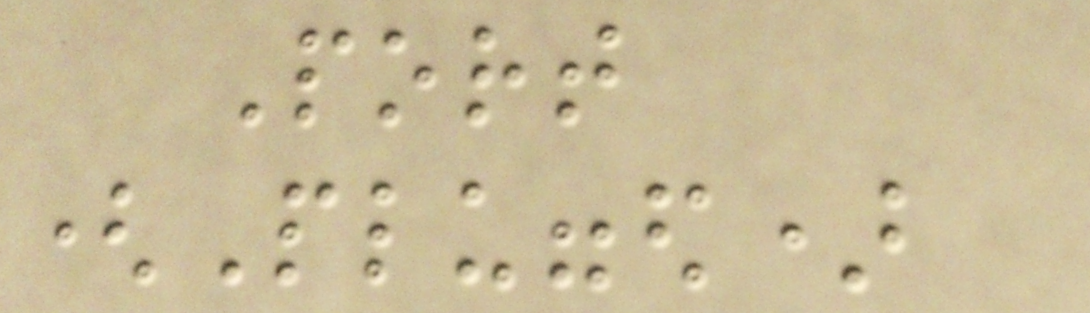Port
(Plugged)
